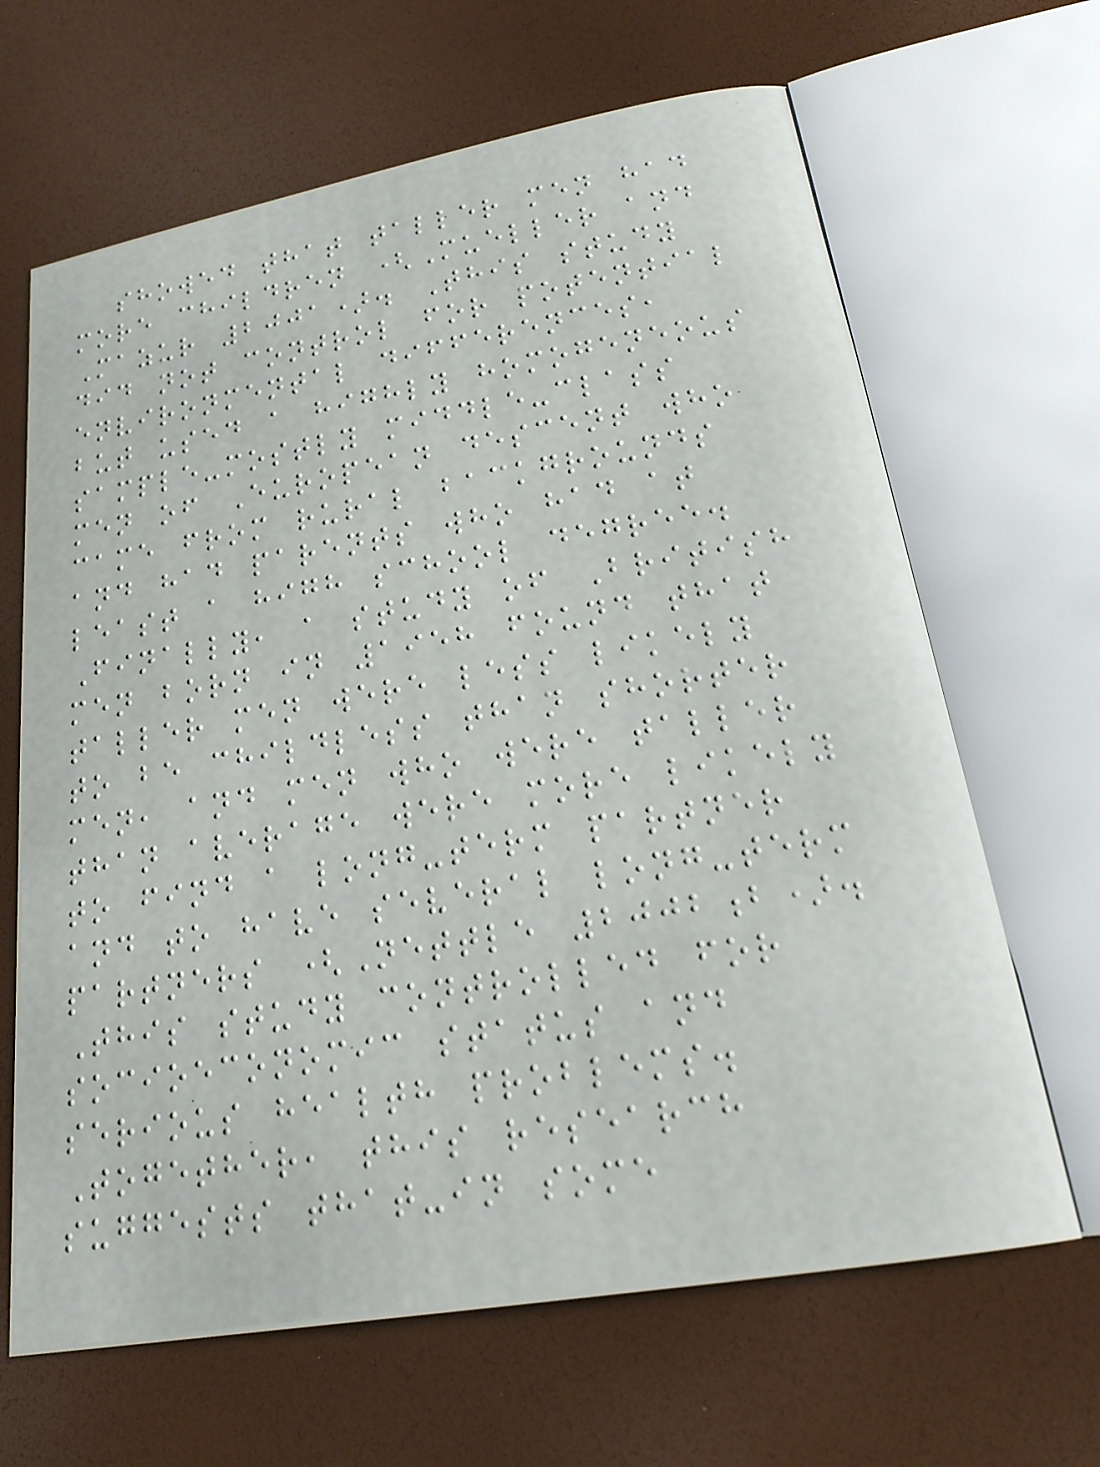showed that taller men had
more children (Mueller and
Mazur 2001). This study
did not control for potential
environmental differences,
but used a highly homogeneous
sample-mostly middle-class
men of European descent who
came from rural backgrounds
and had parents who had at
least a high school degree.
Finally, a study of British
men born in 1958 found that
taller men were less likely
to be childless than shorter
men, and men who were taller
than average were more likely
to find a long-term partner
and to have several long-term
partners (Nettle 2002b).
This study controlled for
socioeconomic status and
serious health problems.
Together, this research
suggests that-in some
